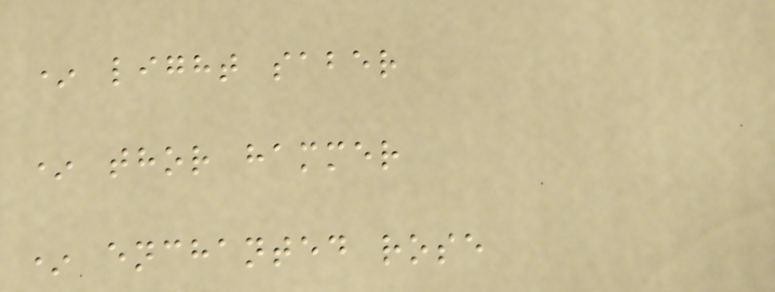* light saber
* thor hammer
* enchanted rose
